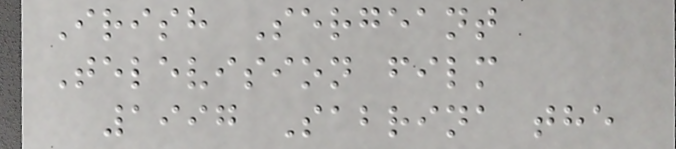Irish Sergeant
Television film
1997 Sabrina the
